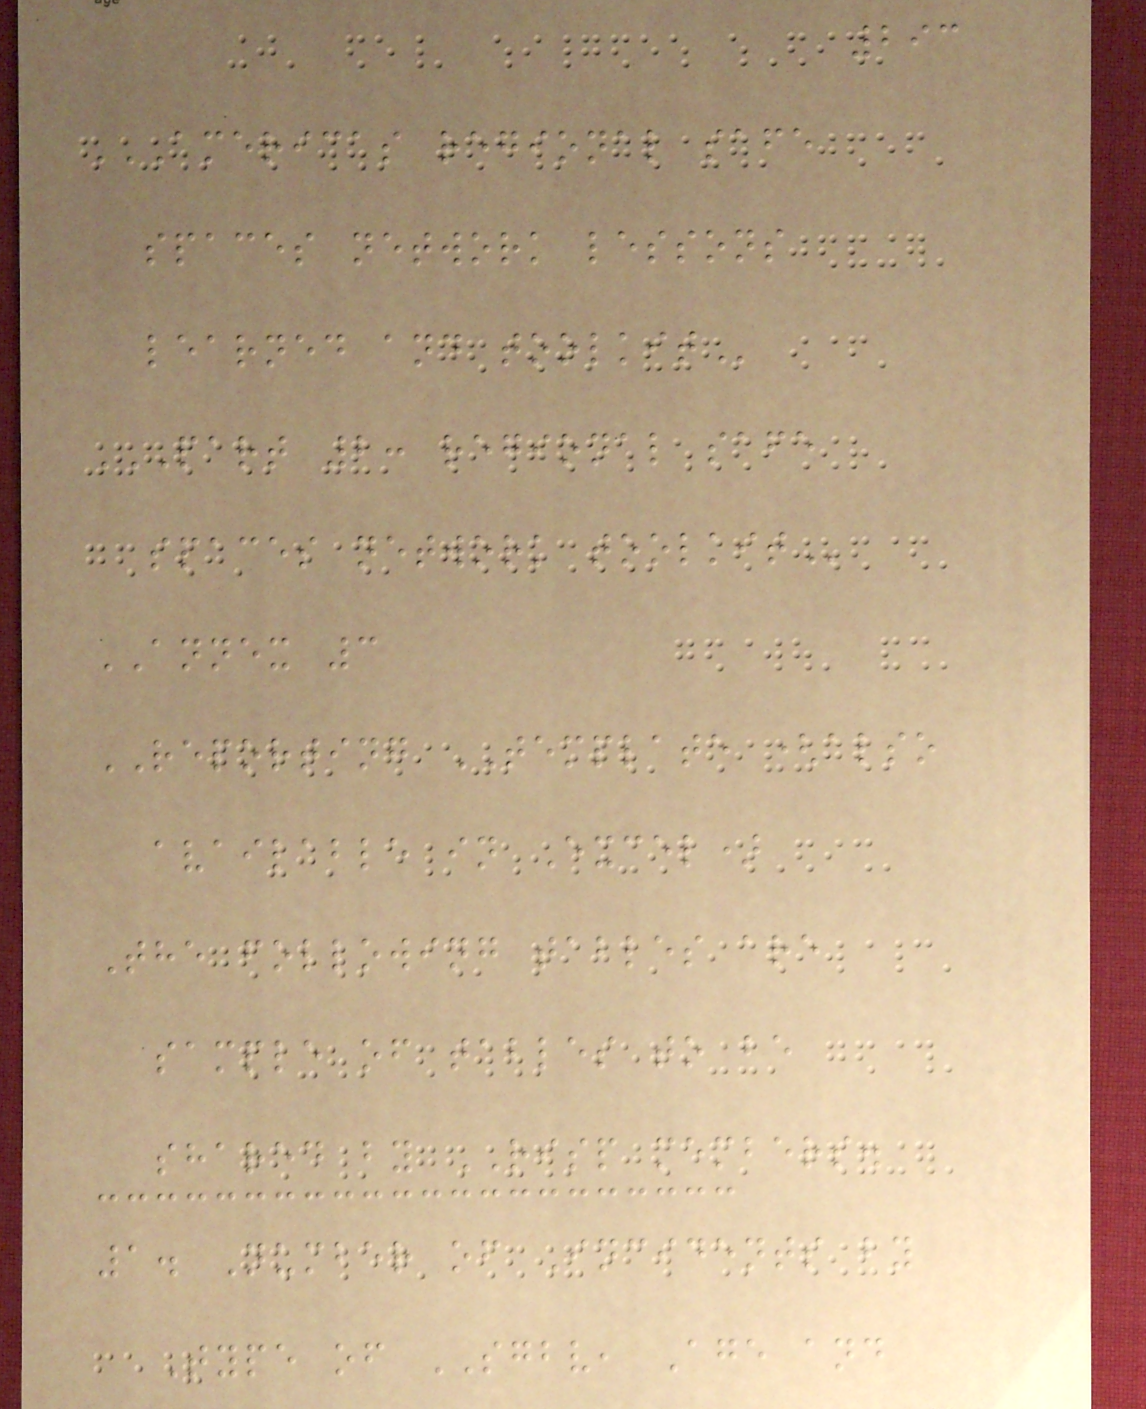293
AMERICAS REGIONAL SAFE
SPACES NETWORK LESSONS
LEARNED AND TOOLKIT
PART 2: REGIONAL SAFE
SPACES NETWORK TOOLKIT
ANNEX 3
REPORTING TEMPLATE (also
available in Excel)
The following tables are
sample of tables to be
shared by RISP members.
1. Number of Incidents by
Type of SGBV, Age and
